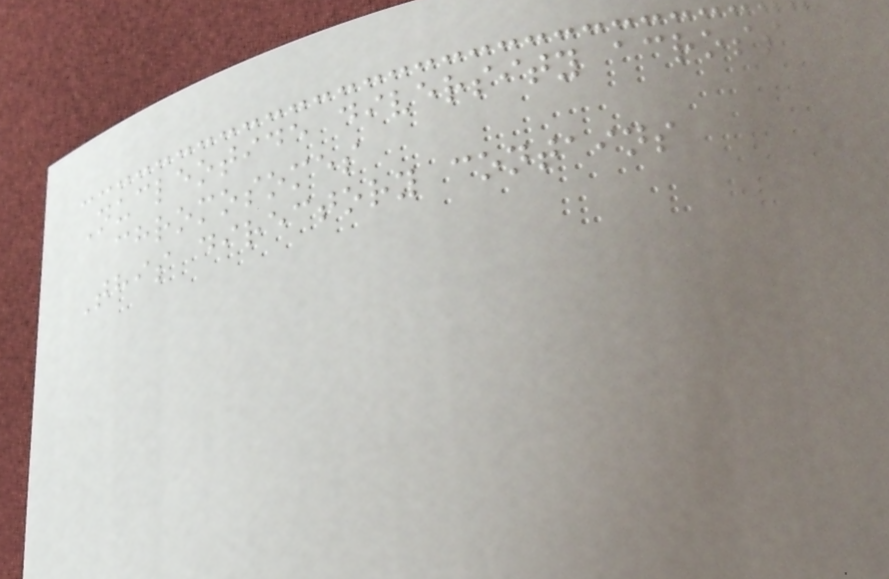Nucleotide diversity across
chromosomes
This directory contains
